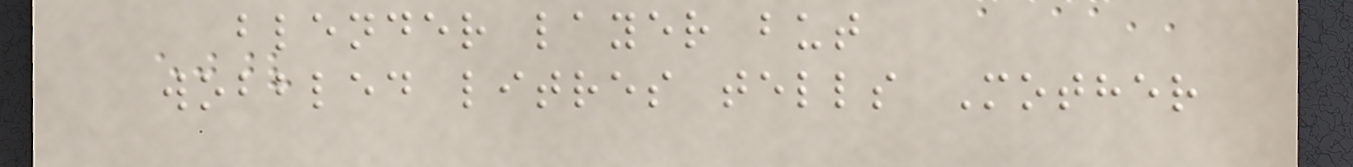blender layer but
wobbled litres tells Mother
